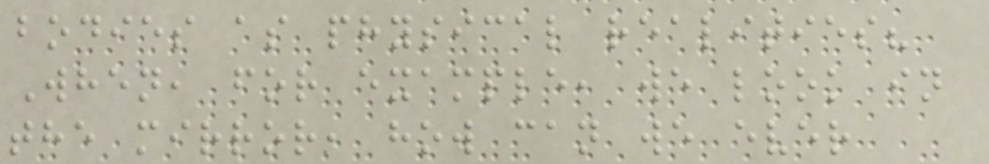bodies as physical realities?
When, for example, we look in
the mirror, how can we ever
